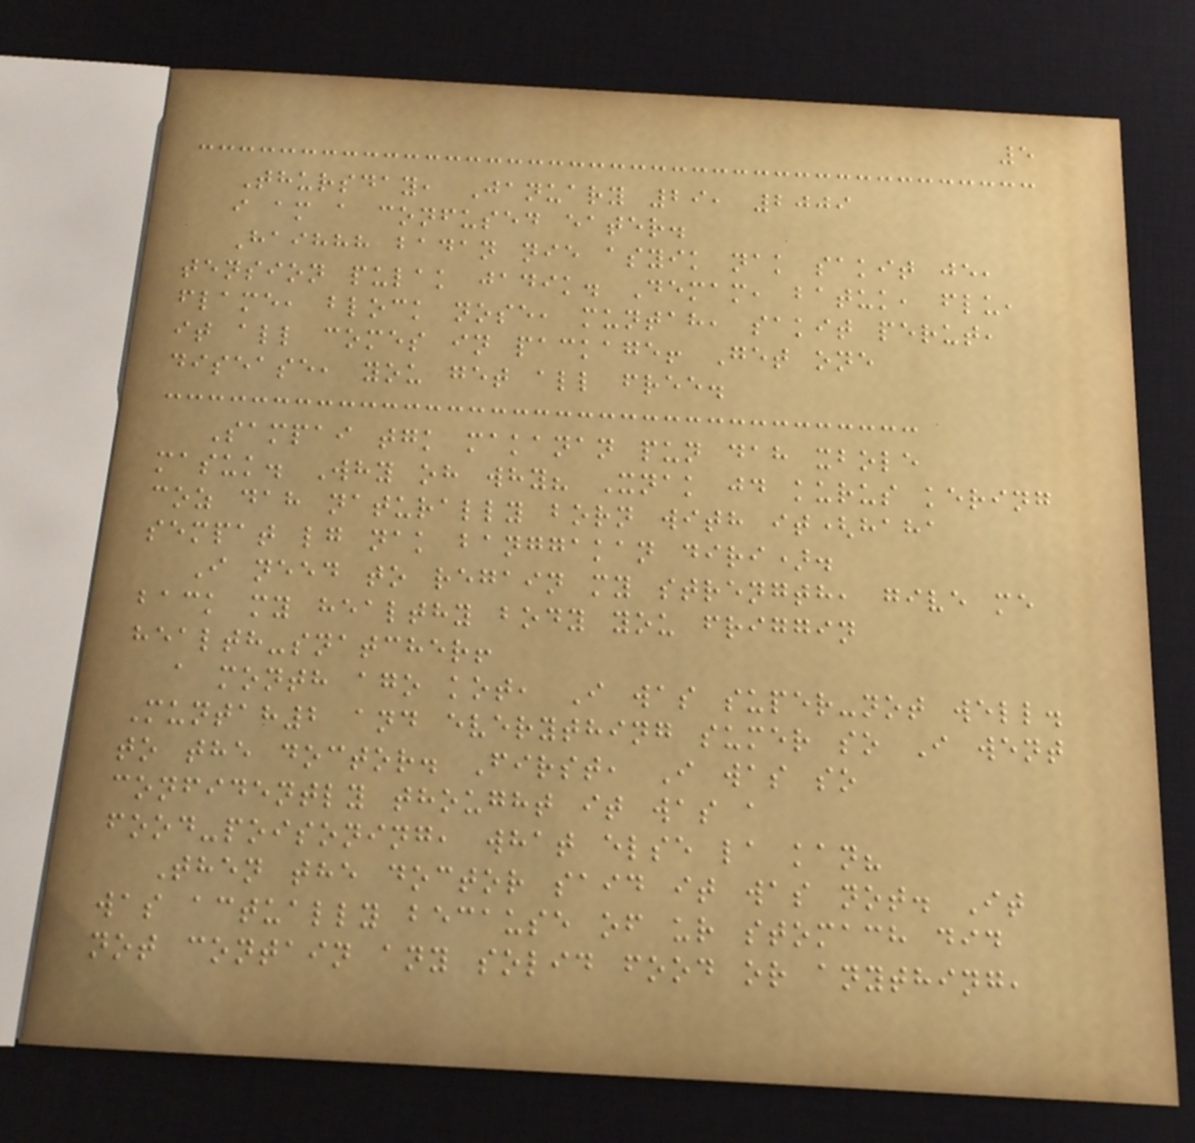5
Thursday, January 29, 2009
i am a confused eater.
Haihhh badan nie asyik nak sakit je,
tension pulak jadik. Demam, batuk, flu,
flame, block nose, muntah, sakit perut,
it all comes in package! Get one
disease, you get all free.
Sampai tgk makanan pun dah xbole
masuk. Why oh why? Xnak jd kurus kering
coz dah naturally born with it(haha
sempat lg nak banggakan diri).
I need to regain my strength, give me
back my healthy body you friggin
health-snatcher!
a month ago kot, I was super-not well.
Muntah2 and everything sumer so I went
to the doctor. First, I was so
confidently thought it was a
food-poisoning, what else la kan?
Then the doctor said it was not. It
was actually because of ur stomach did
not contain any solid food or anything,
